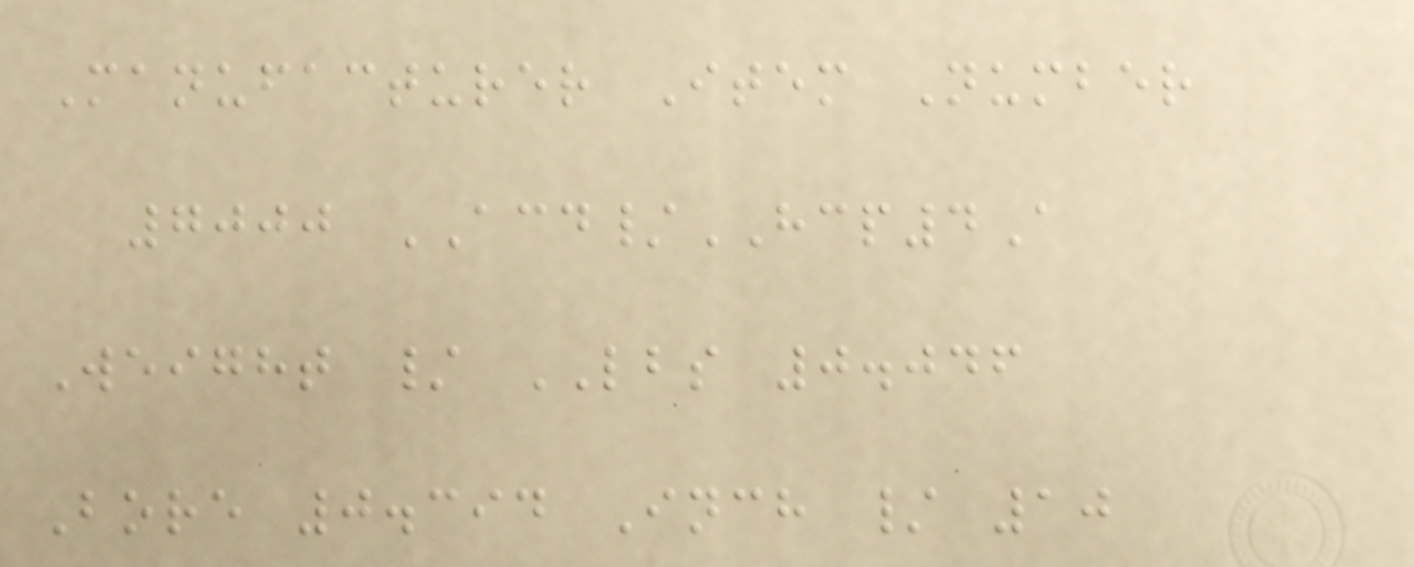Manufacturer Item Number
7000 ACD/HCP4A
Weight / LBS 0.046
Bore 0.394 Inch / 10
